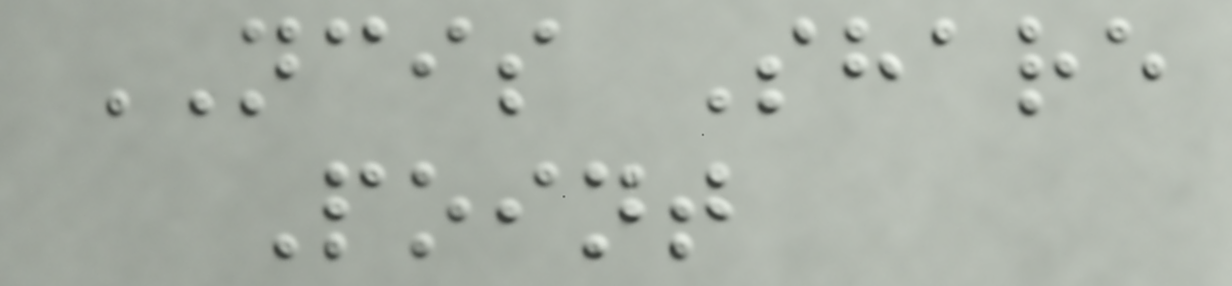NCIS Share
Point
